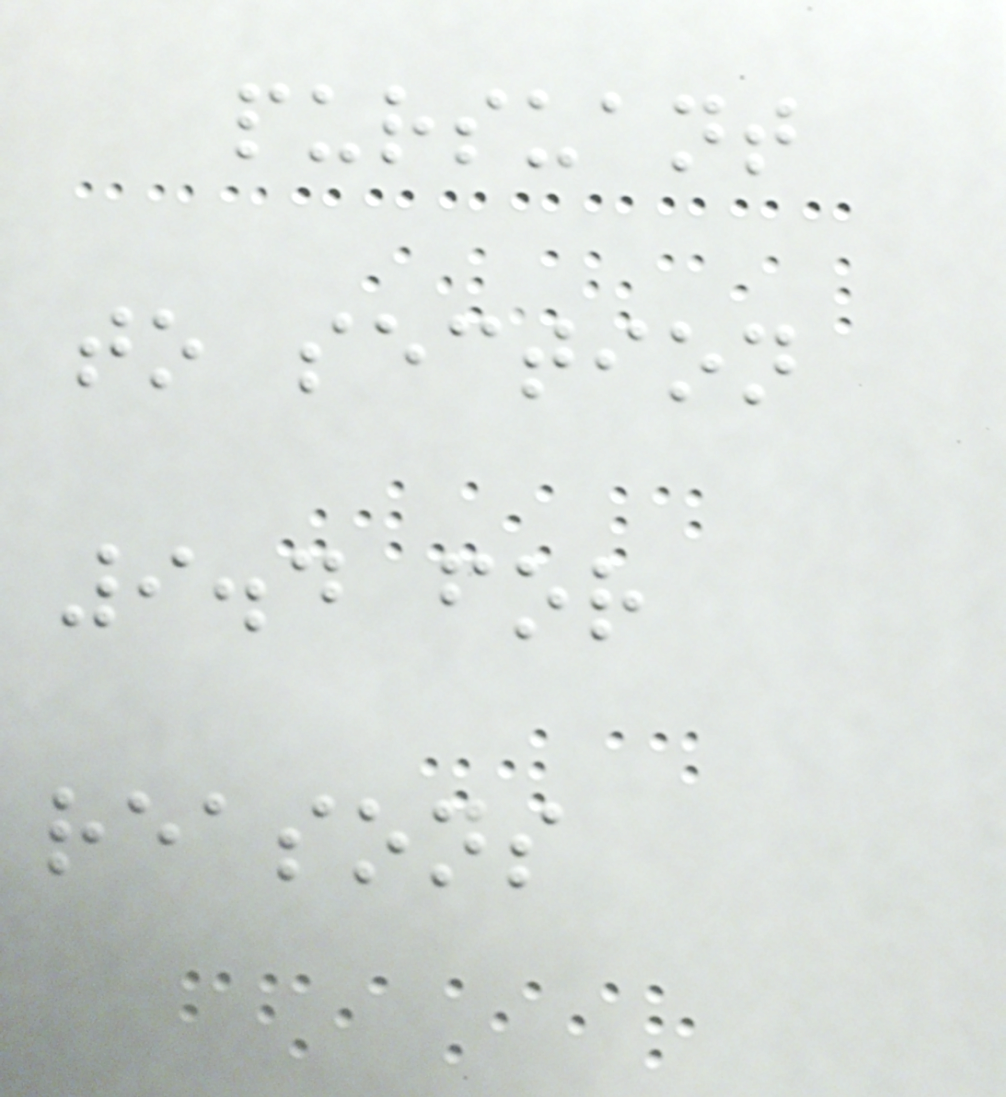pursuant
to section
9.4 for
reasons
